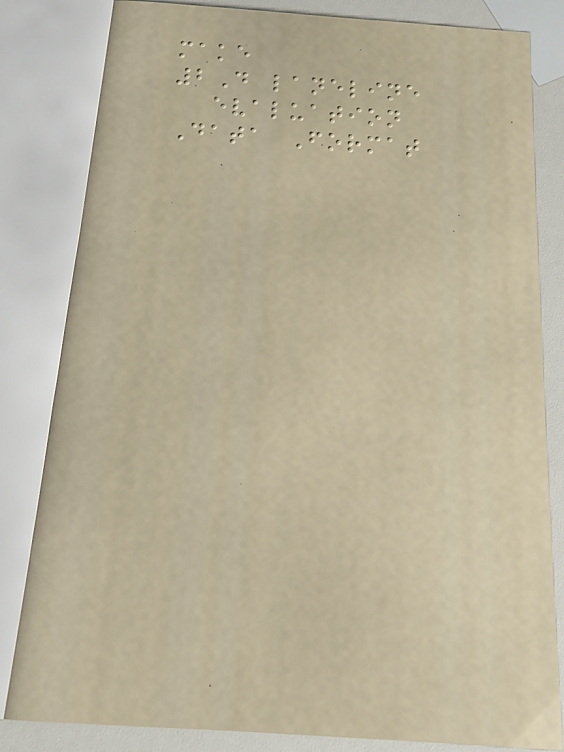make
2D laneline
evaluation
Data Format
